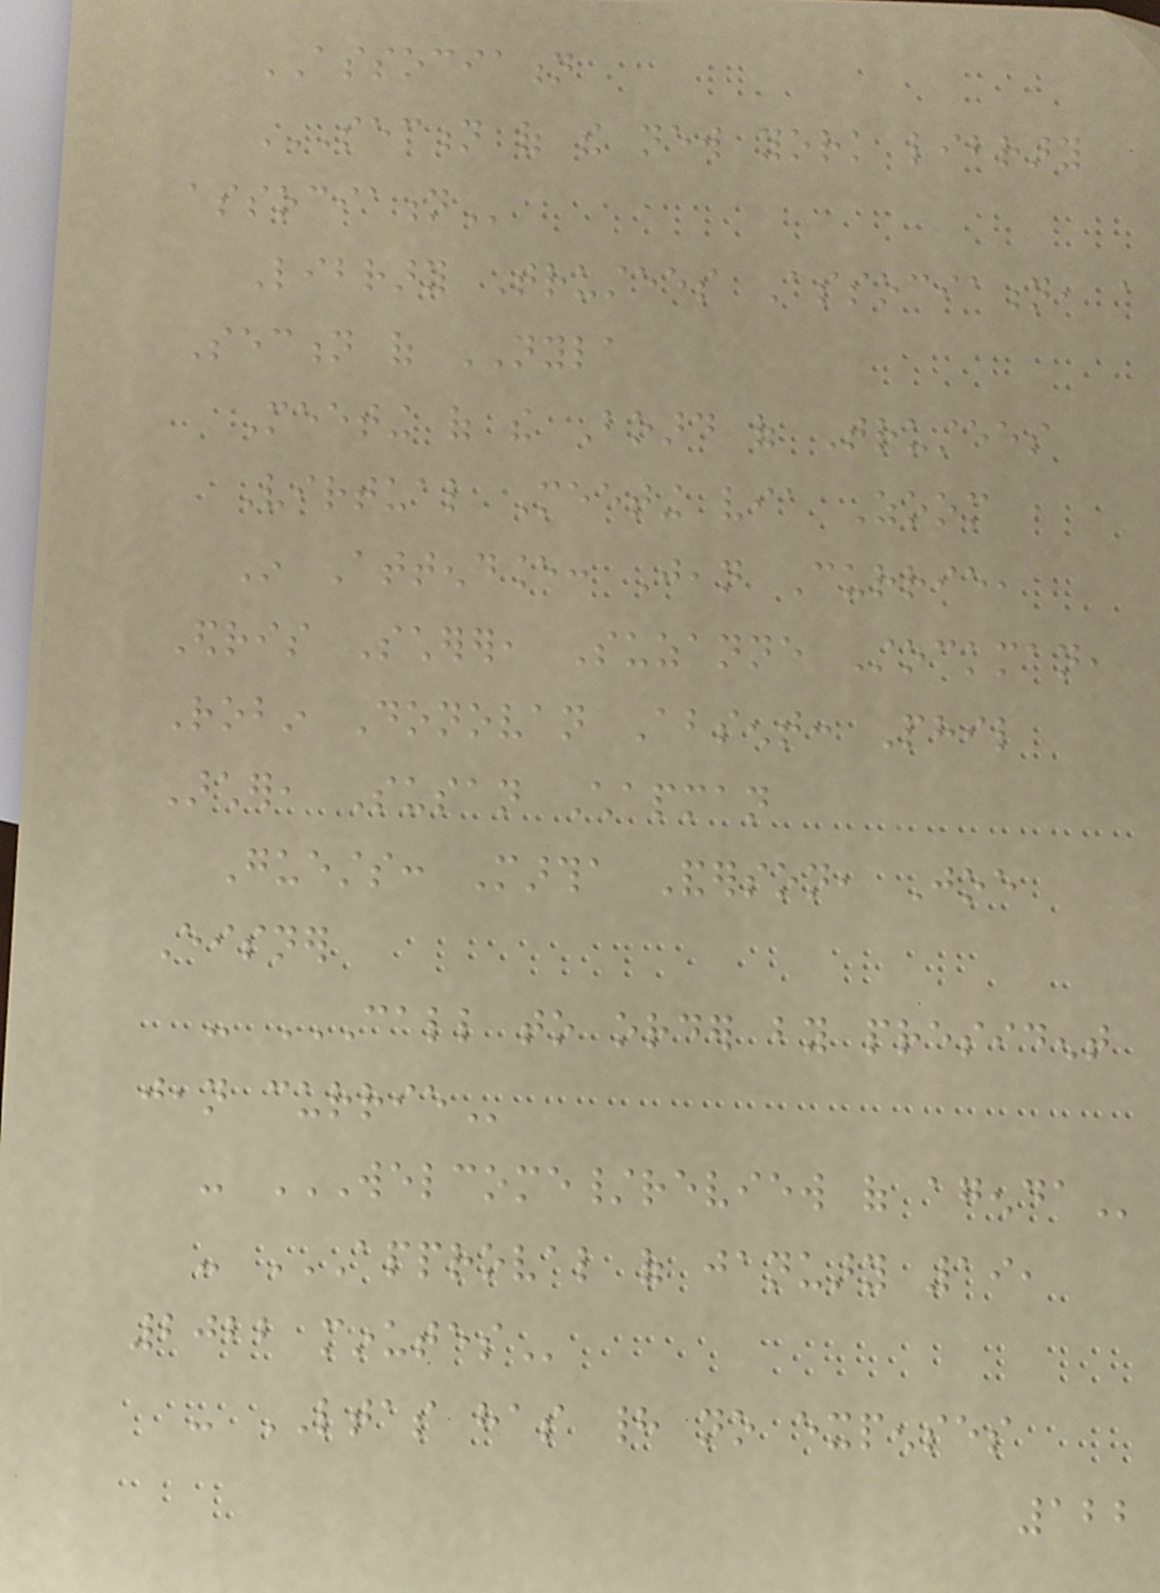ASSOCIATION
SECTION OF THE NEW YORK LIBRARY
ASSOCIATION
Library Trustees Association, a
Section of NYLA
Meeting of the Board of Trustees
Virtual Meeting via Zoom
In Attendance: Jean Currie,
Edris Scherer, Suzanne Stockman,
Robin Donovan Absent: Phil
Archer, Susan Chapman
Guests: Martha Anderson, Joe
Eisner
- CALL TO ORDER BY PRESIDENT
JEAN CURRIE
- WELCOME/REVIEW OF AGENDA
- APPROVAL OF JANUARY 19,
2022 MINUTES
- LTAS has had no expenses
122
